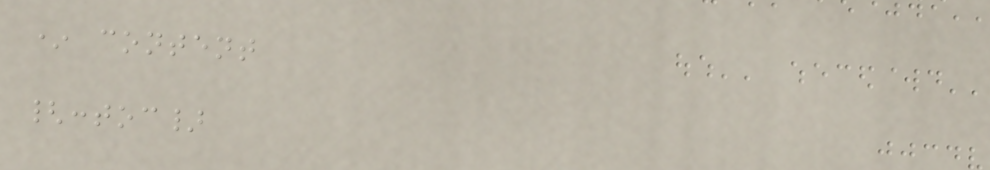* content
{:toc}
